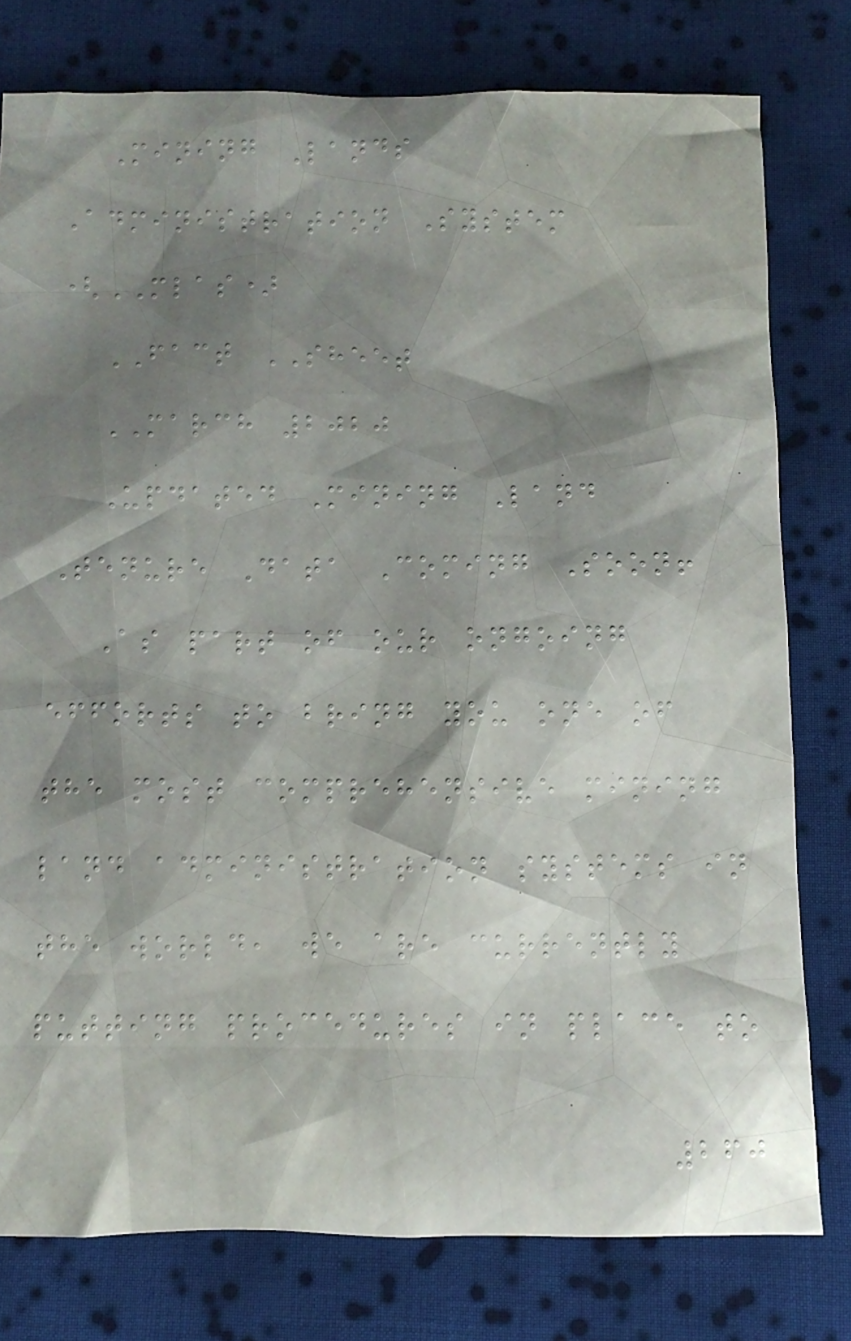Mining Lands
Administration System
(MLAS)
FACT SHEET
MARCH 2020
Updated Mining Land
Tenure Data Coming Soon!
As part of our ongoing
efforts to bring you one of
the most comprehensive mining
land administration systems in
the world, we are currently
putting procedures in place to
260
